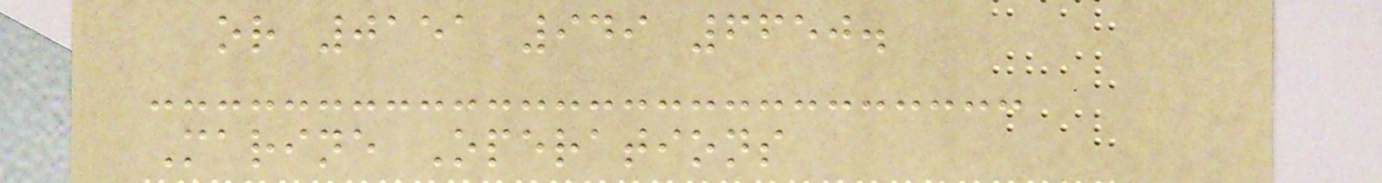or 0151 949 6650.
Marine Operations
